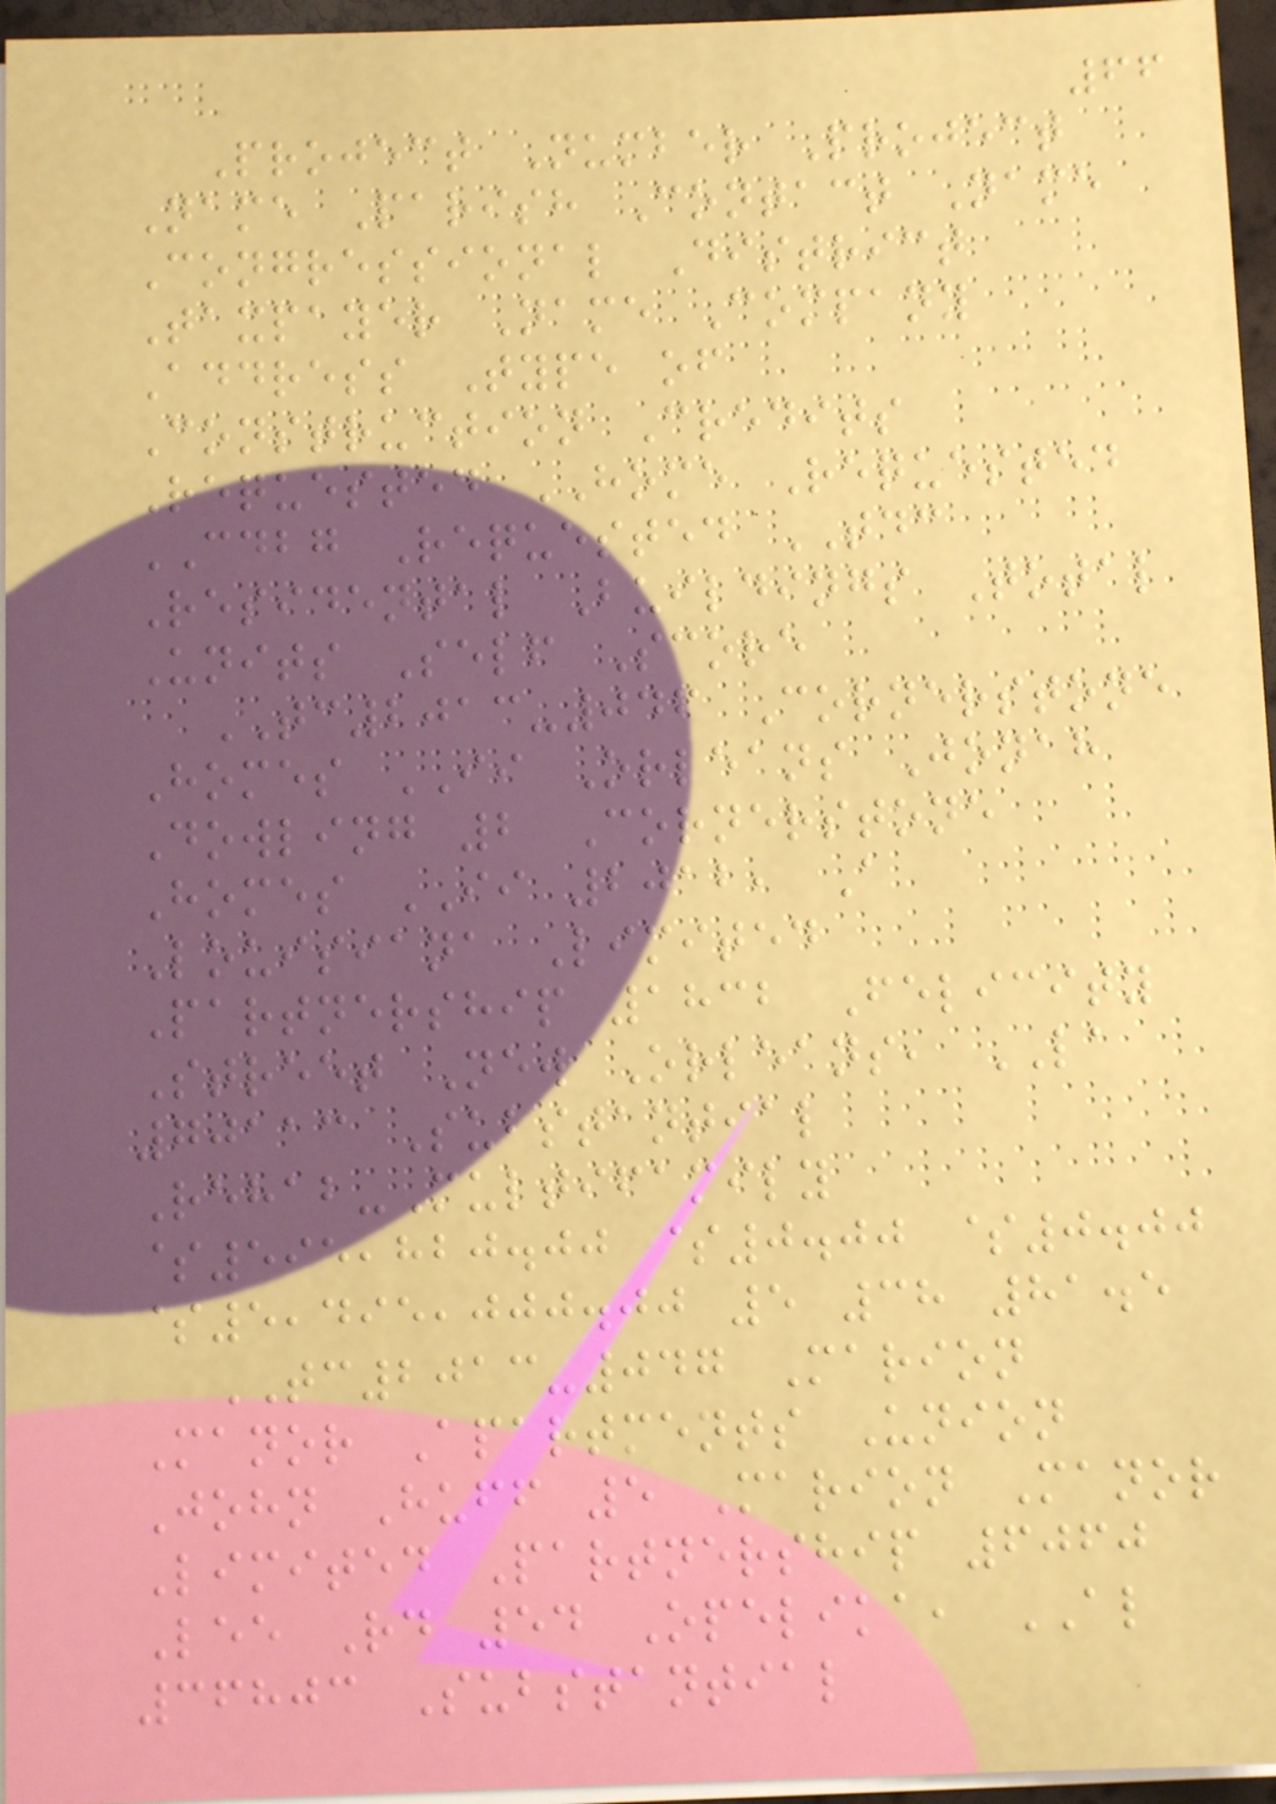66
Project Number Project
Name Parish Contact Name
Congressional District
Taxpayer Name Company
Address Type of
Construction Credits
Requested HOME Requested
CDBG Requested TDC
Residental Buildings Total
Units Self Score
TC2013-046 Cornerstone
Homes II Orleans Jonah
Dowling 2 Cornerstone
Homes II 2012, A
Louisiana Limited
Partnership 1832 Felicity
Street New Orleans, LA
70113 Substantial
Rehab-Multifamily
$595,820.00 $0.00 $0.00
$5,495,000.00 5 38 81.5
TC2013-047 Marion
Manor Apartments Union
John Huff 5 Marion Manor
Limited Partnership 6060
Lee Rd 54 Opelika, AL
36803 Substantial
